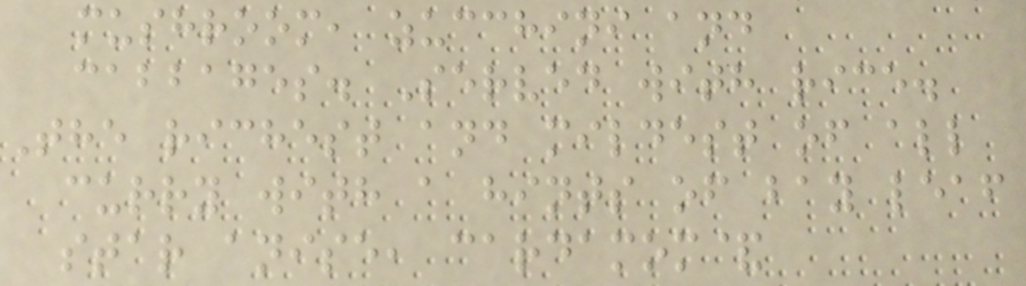mushroom, zucchini and
cabbages. Served with rice.
The richest and mildest of all
curry with a hints of bay leaf
star anise, cardamom&
